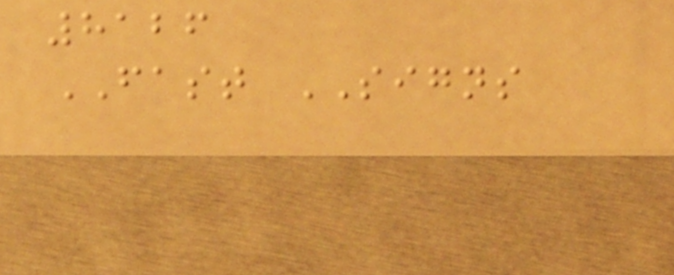8126
FAST SIGNS
